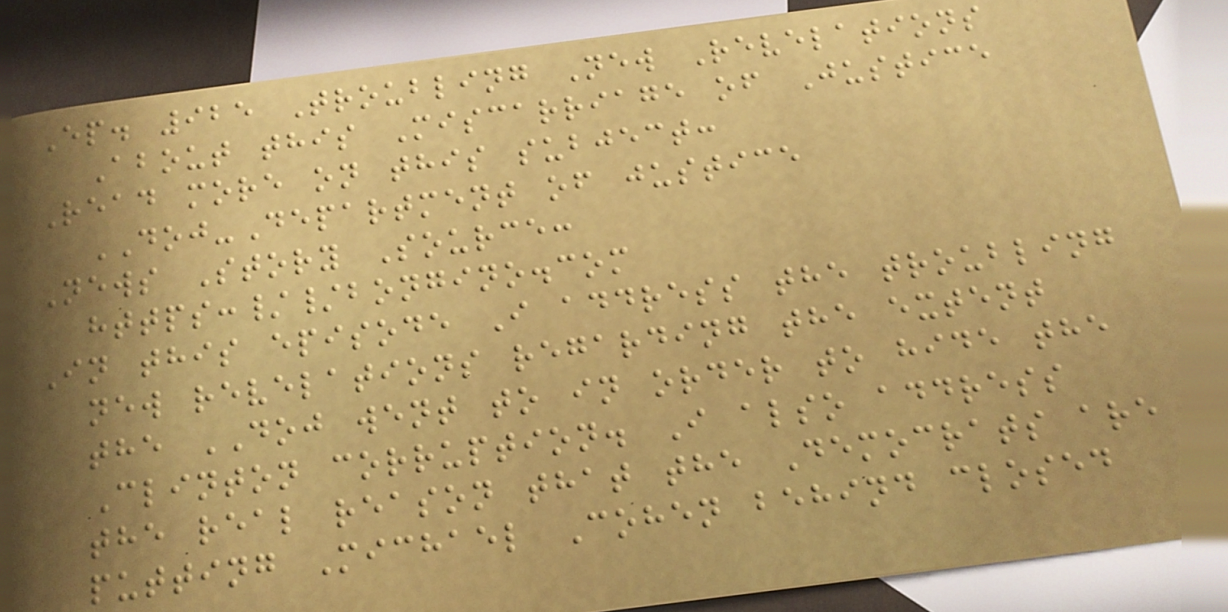Ep. 925 Troubling New Revelations
About this Miscarriage of Justice
Read more on this subject:
DOJ-Department of justice
News Story Source:
https://bongino.com
In this episode I address the troubling
new revelations regarding the extent
the DOJ went to in order to hide the
Clinton corruption. I also address
the real reason that the Democrats are
putting Michael Cohen behind closed
